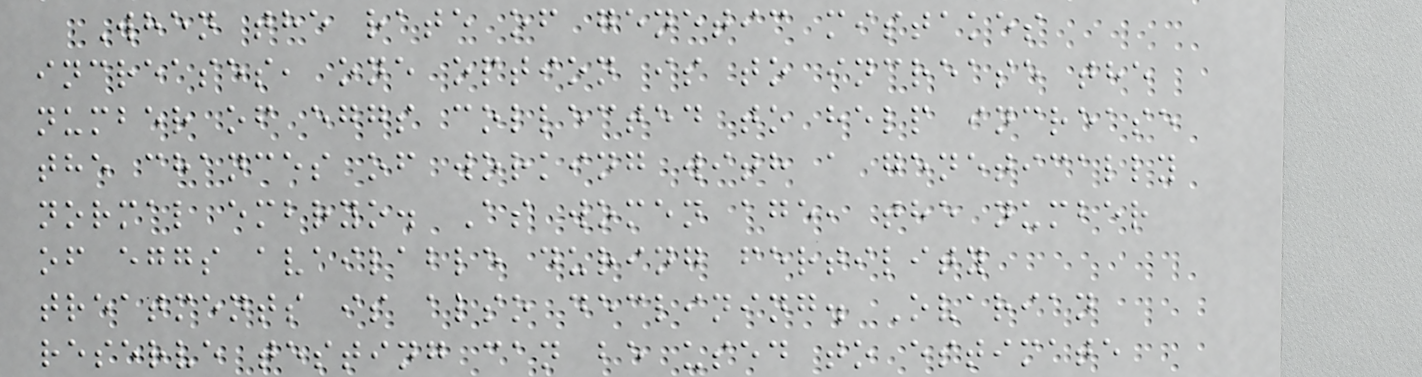When the rate of genetic mistakes
increases, one option is to increase the
number of eggs collected to help increase
the chances of working with a genetically
normal embryo. As women age, the number
of eggs available during fertility
treatments is also declining. Ovarian
reserve testing can be used to estimate
